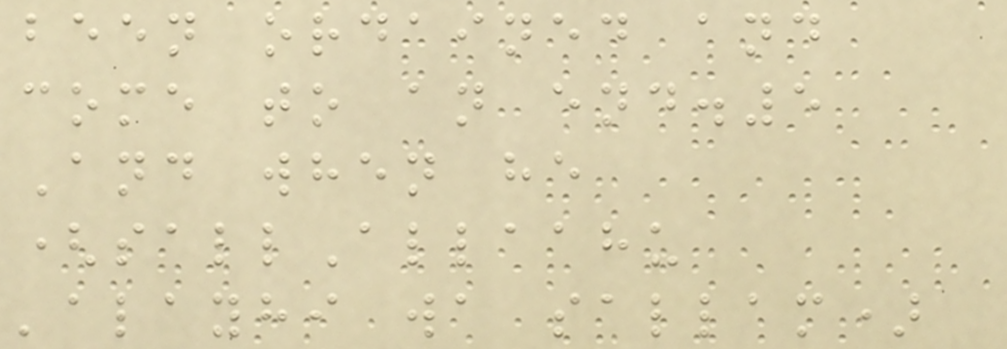been ordained and
come to an end.5
And when he
(sallAllaahu
'alayhi wa sallam)
